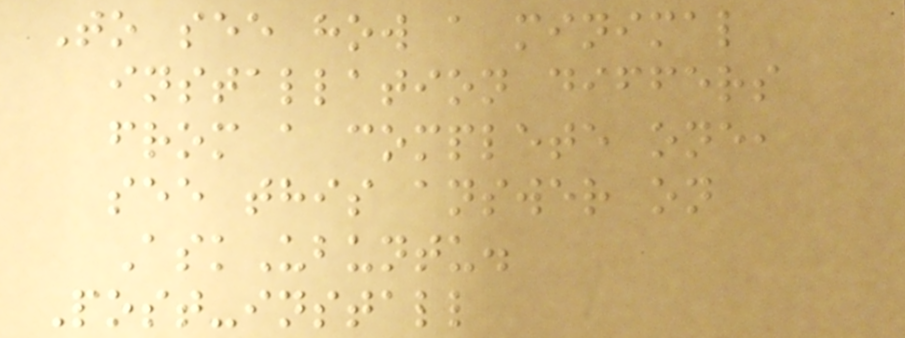To see how a minimal
installation differs
from a complete one,
see this answer on
AskUbuntu.
Post-install
